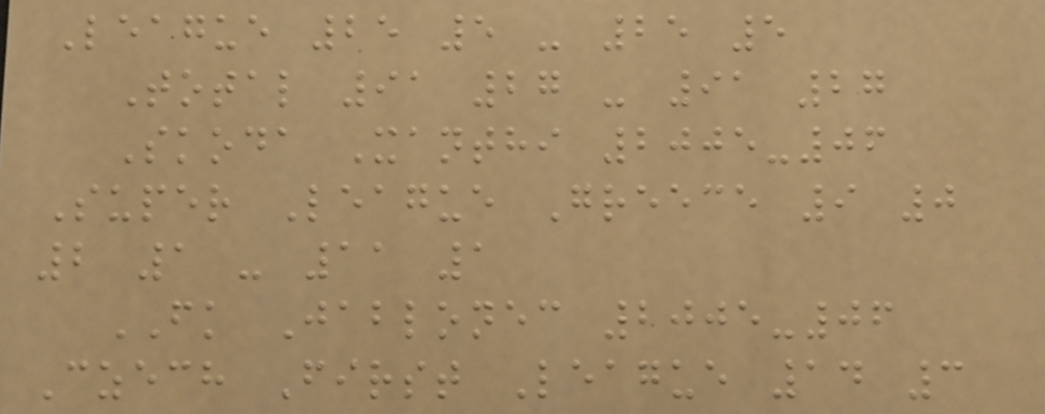League 25 5 - 25 5
Total 91 27 - 91 27
Skoda Xanthi 2005-06
Super League Greece 9 0
2 1 - 11 1
FK Jablonec 2005-06
Czech First League 14 3
